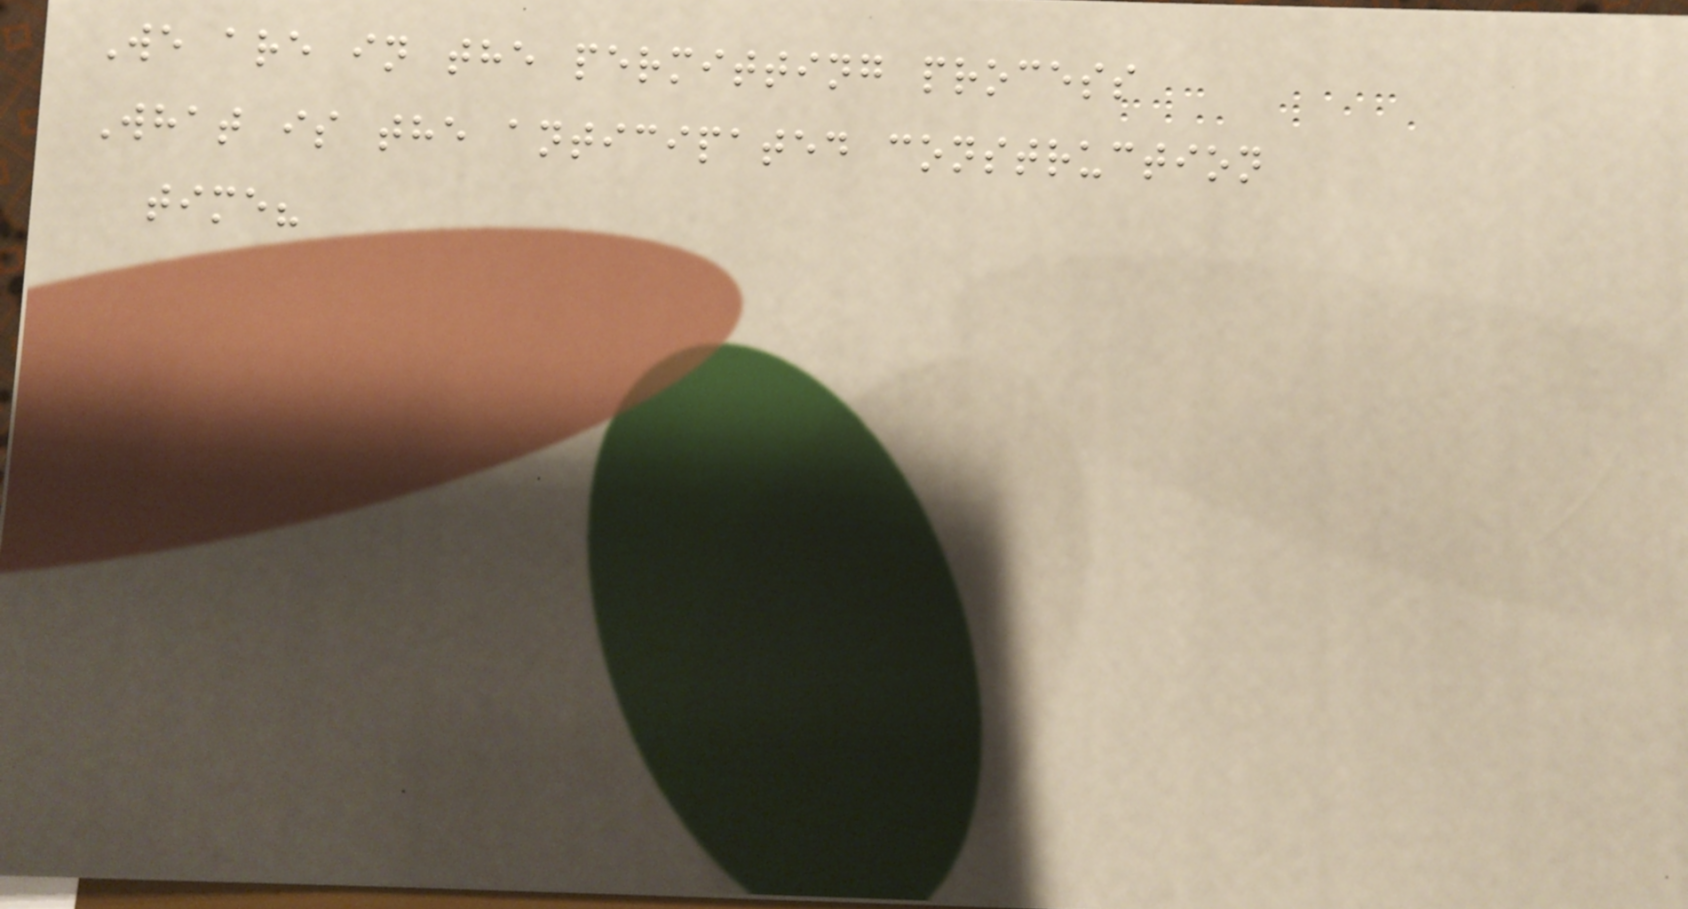We are in the permitting process
What is the anticipated construction
time?
